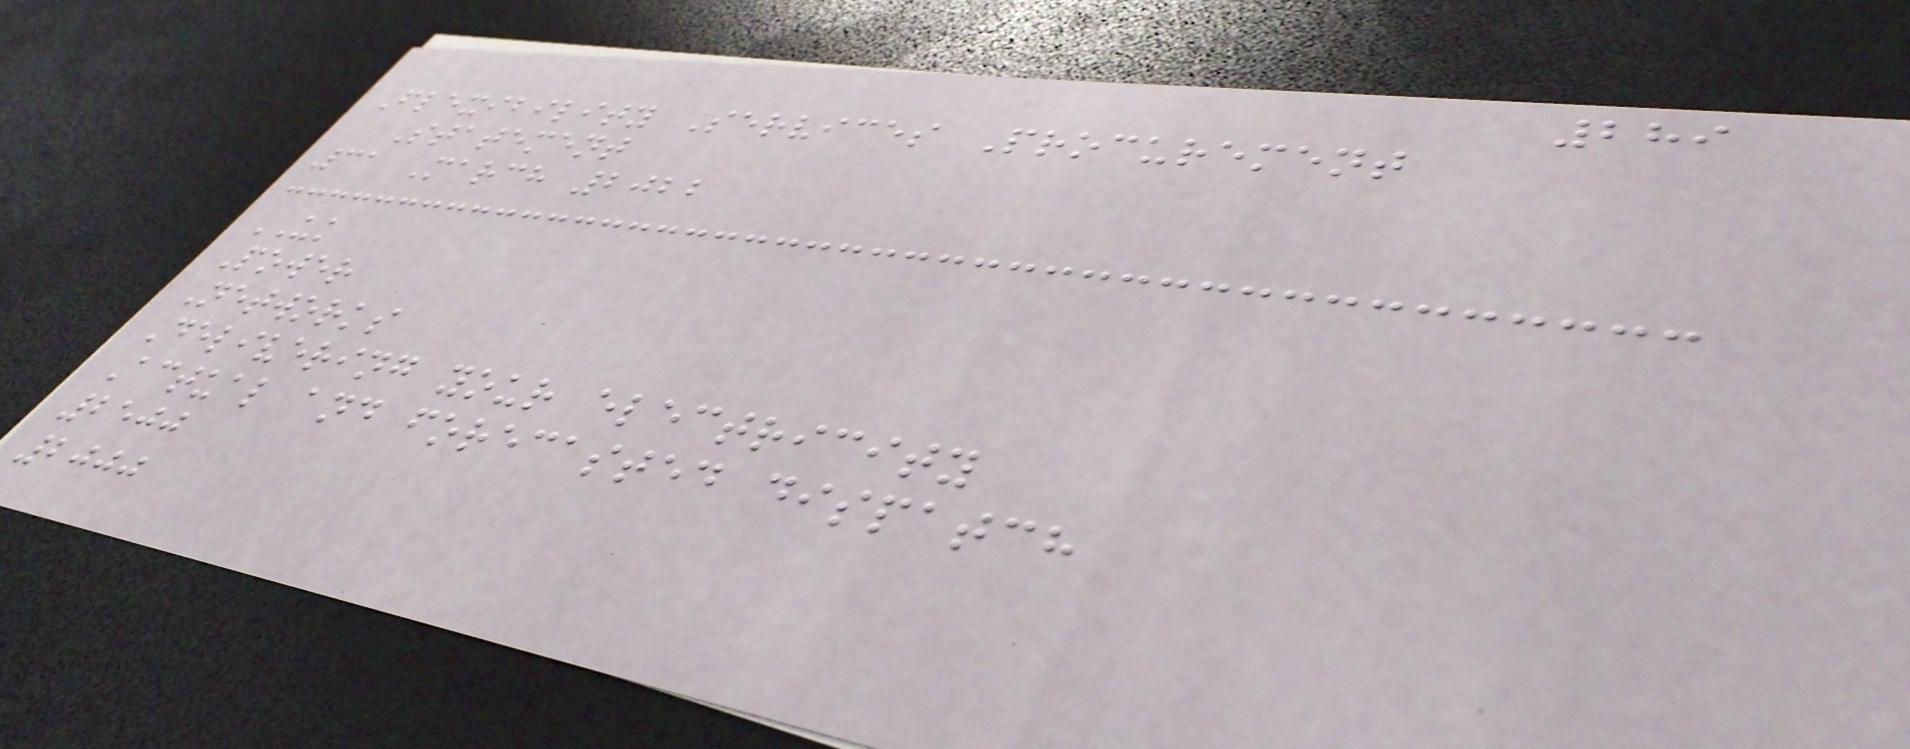289
Flexibility Services Procurement
Statement
31 March 2022
UK
Power
Networks
Delivering your electricity
Actual and forecasted dispatch
2500
2000
